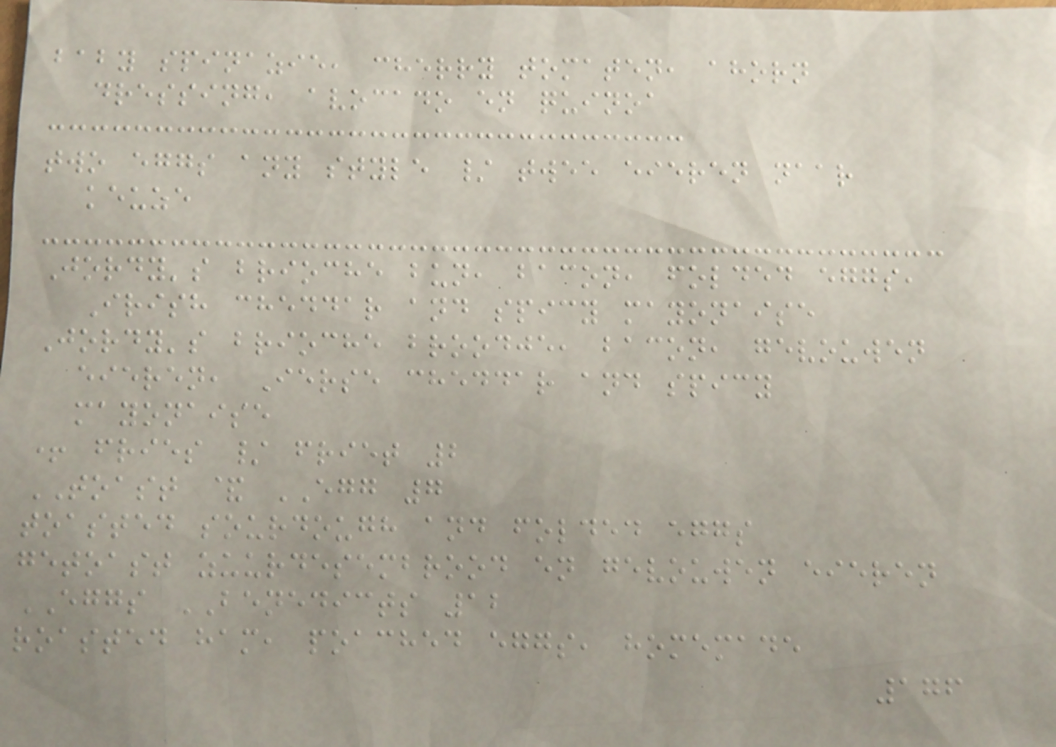baby spinazie, cherry tomaten, ahorn
dressing, avocado en quinoa
two eggs any style / twee eieren naar
keuze
Jordy's brioche bun, bacon, folded eggs,
Irish cheddar and spicy mayonaise
Jordy's brioche broodje, bacon, gevouwen
eieren, Ierse cheddar and spicy
mayonaise
+ fries / friet 2
TOAST & EGG 7
toasted sourdough and folded eggs
getoast zuurdesembrood en gevouwen eieren
EGGS BENEDICTS 12
roasted ham, poached eggs, homemade
176
